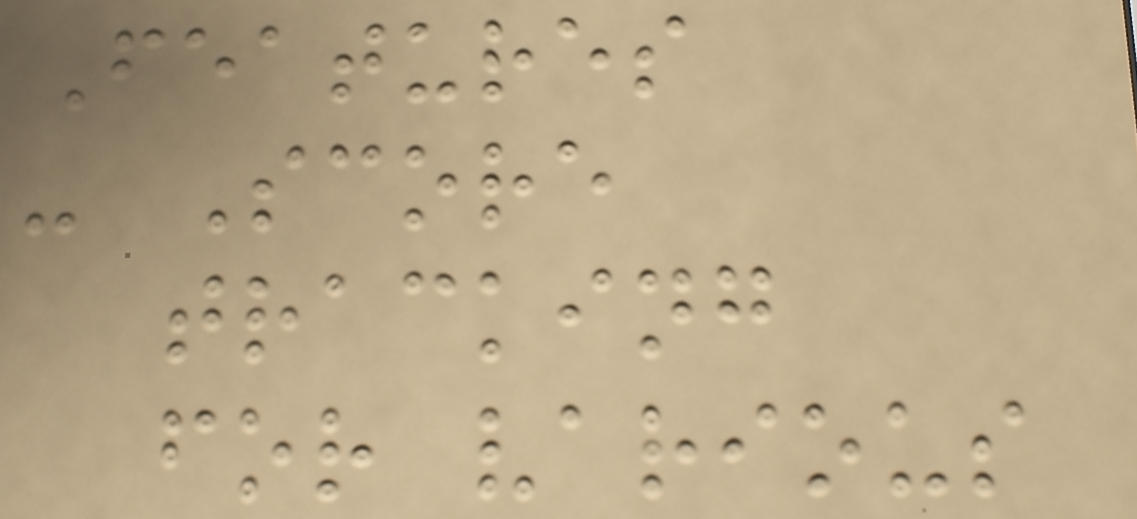Features
- Score
tracking
for various
